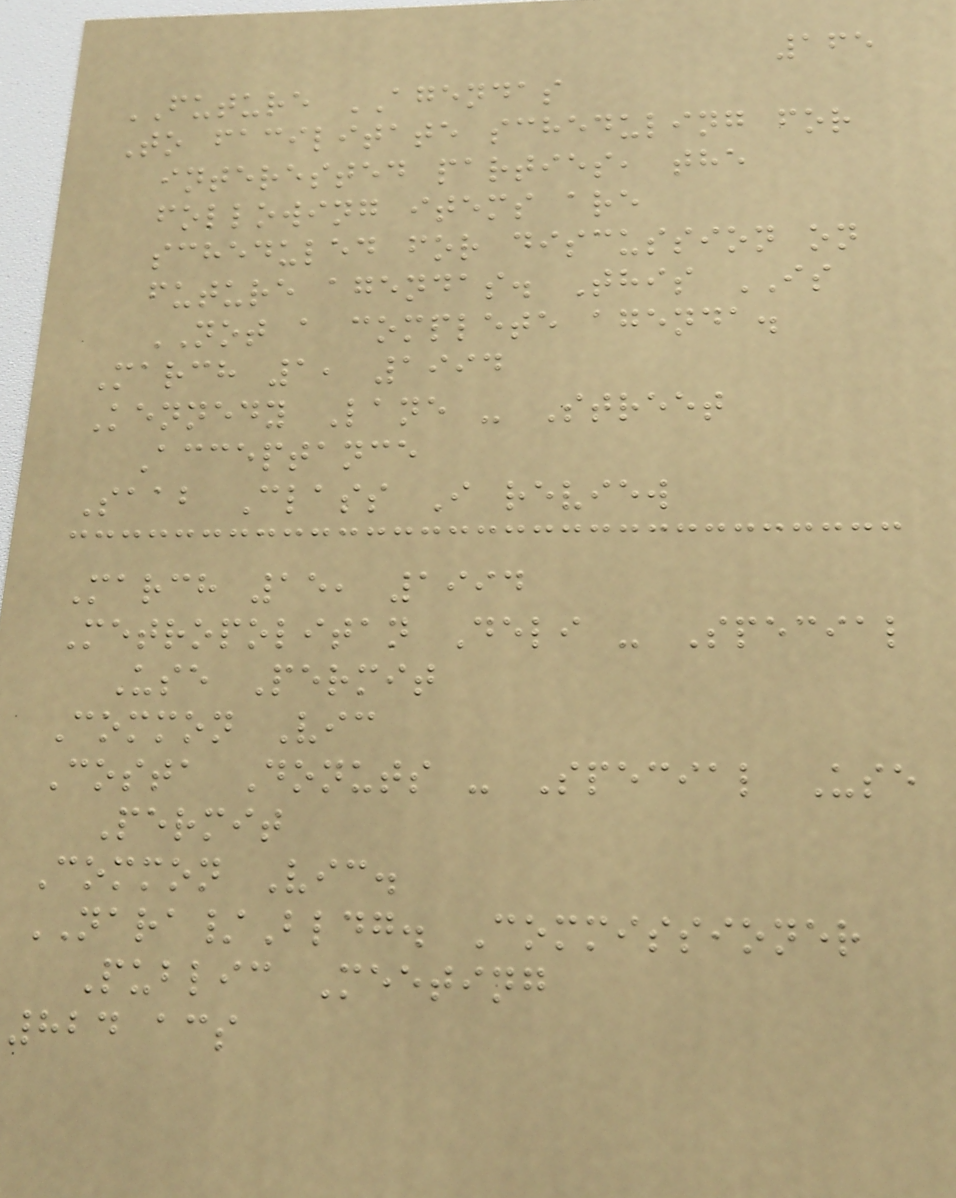165
FUTURE AGENDAS
To facilitate scheduling for
interested parties, the
following items are
scheduled for discussion on
future agendas. This IS
NOT a complete agenda.
March 1, 1994
Kennedy Lane - Street
Acceptance
Saab Class I review
March 15, 1994
Metropolitan Deli - Special
Use Permit
Common Vic
Costa Donuts - Special Use
Permit
Common Vic.
NARA/Bldg. Commissioner
Public Meeting
824 acs
